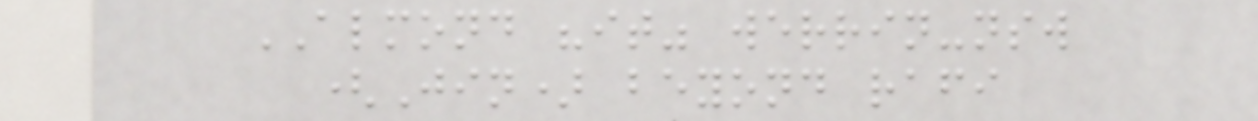ALMOND "it" werrin-nsw
(Jin) beyond rafi
